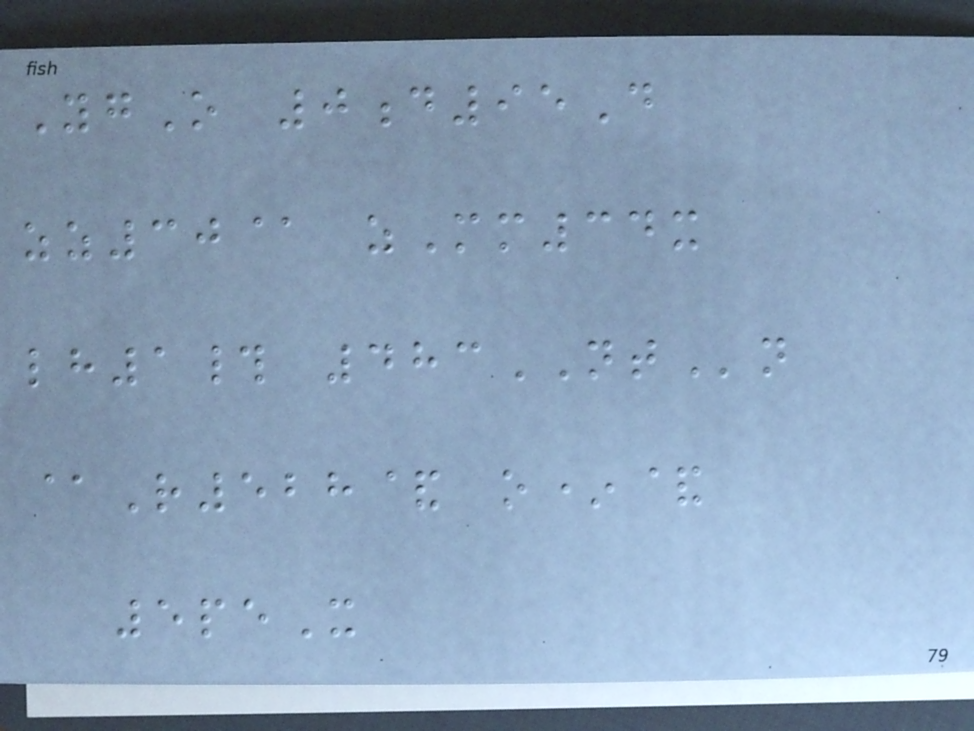YgO 0d95D
zz30@ zMm34x
lh1# 483NTn
@R528& o*&
5peX
